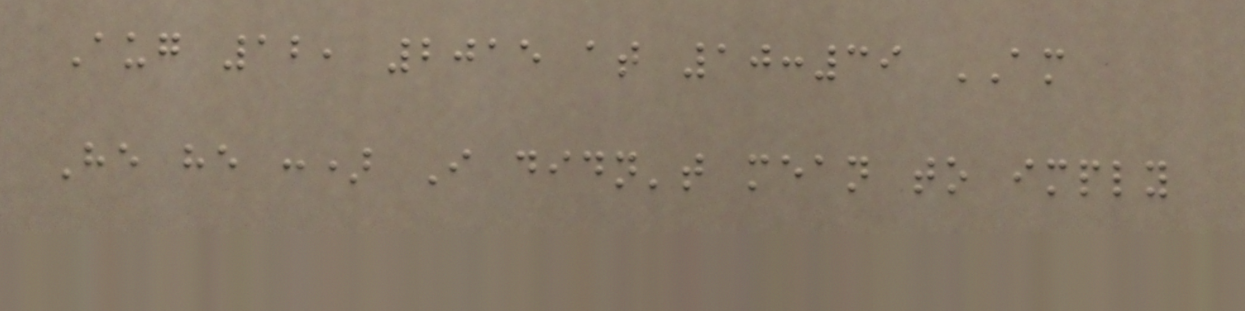Aug 12, 2015 at 10:39 AM
He he :) I didn't mean to imply
